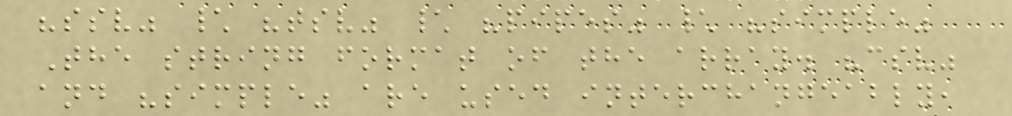"ssv" \ "tsv" \ "pipes" \ "simple"
The string format of the array. "csv"
and "simple" are used interchangeably,
